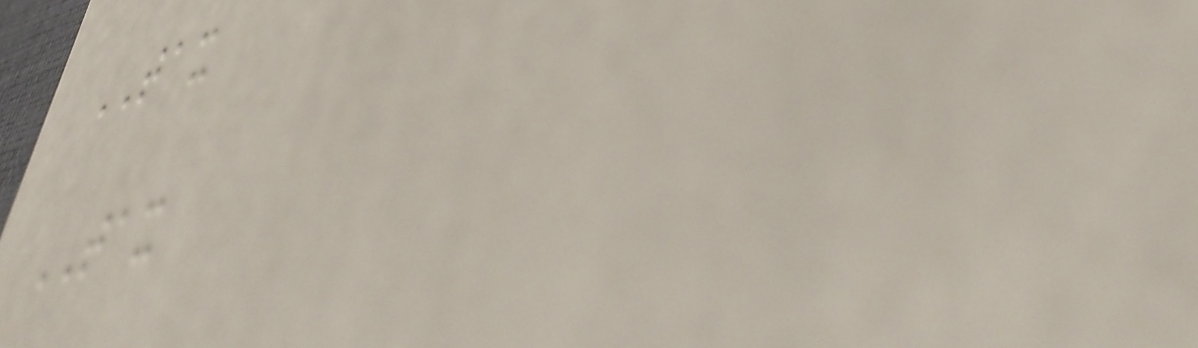TAX
TAX
